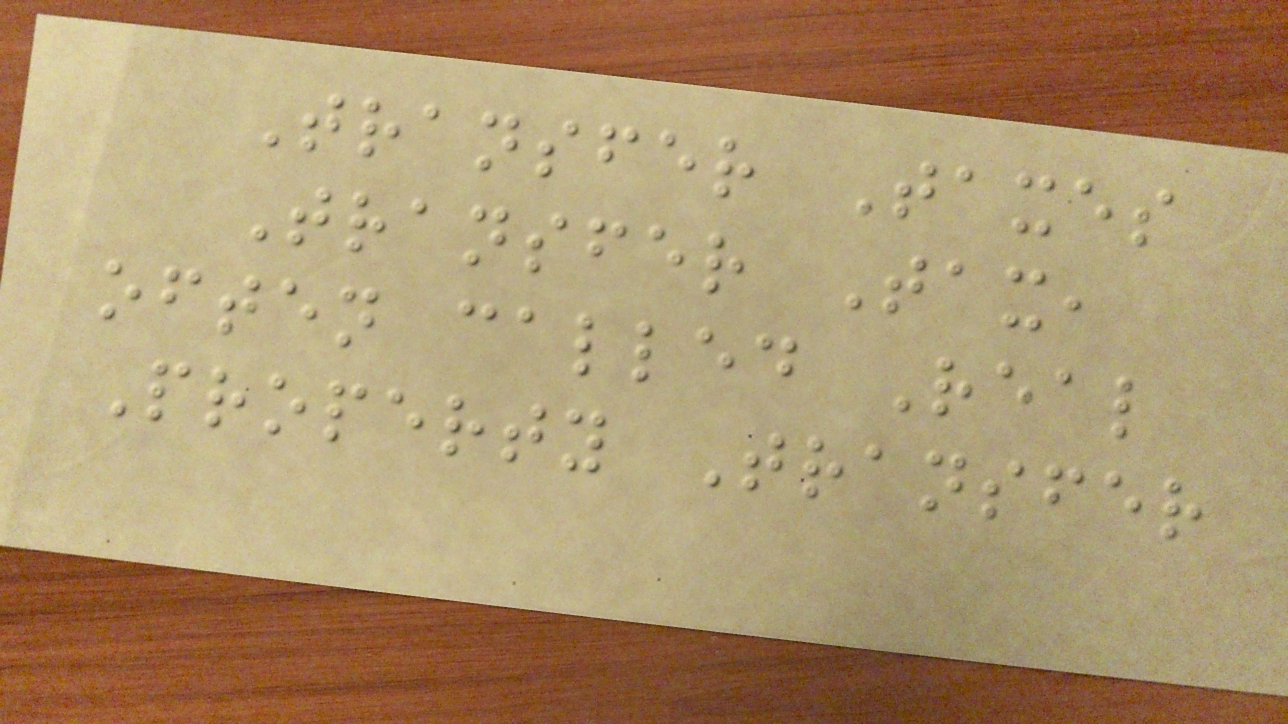Transfer Taxes
Transfer Tax,
often called Real
Property Transfer
